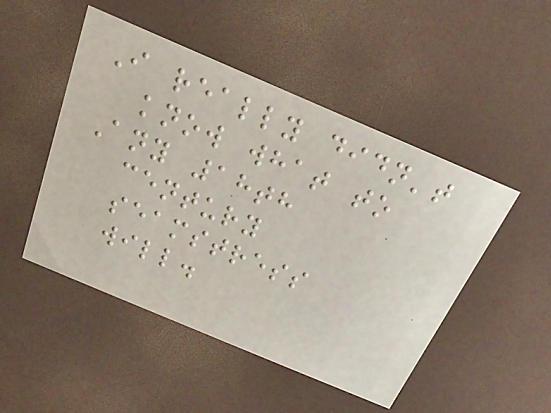I really didn't
know what to
Any 18th
century
seamstress
will.
